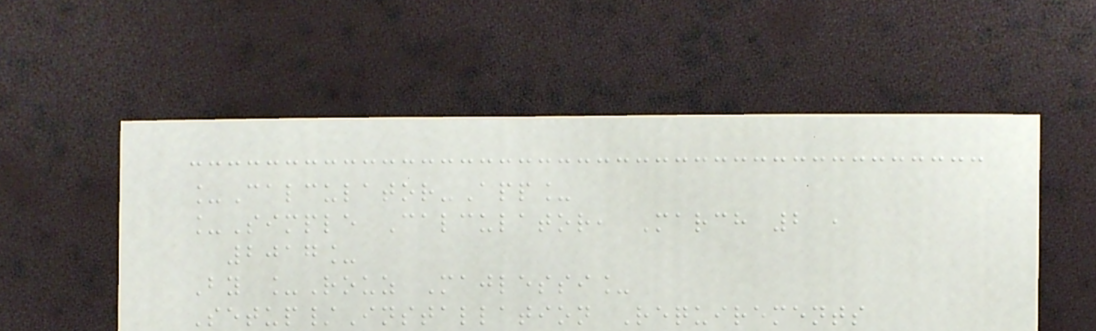_Calculator-App_
_Simple Calculator, March 2 ,
2017_
By _Rouz Majlessi_
Setup/Installation Requirements
